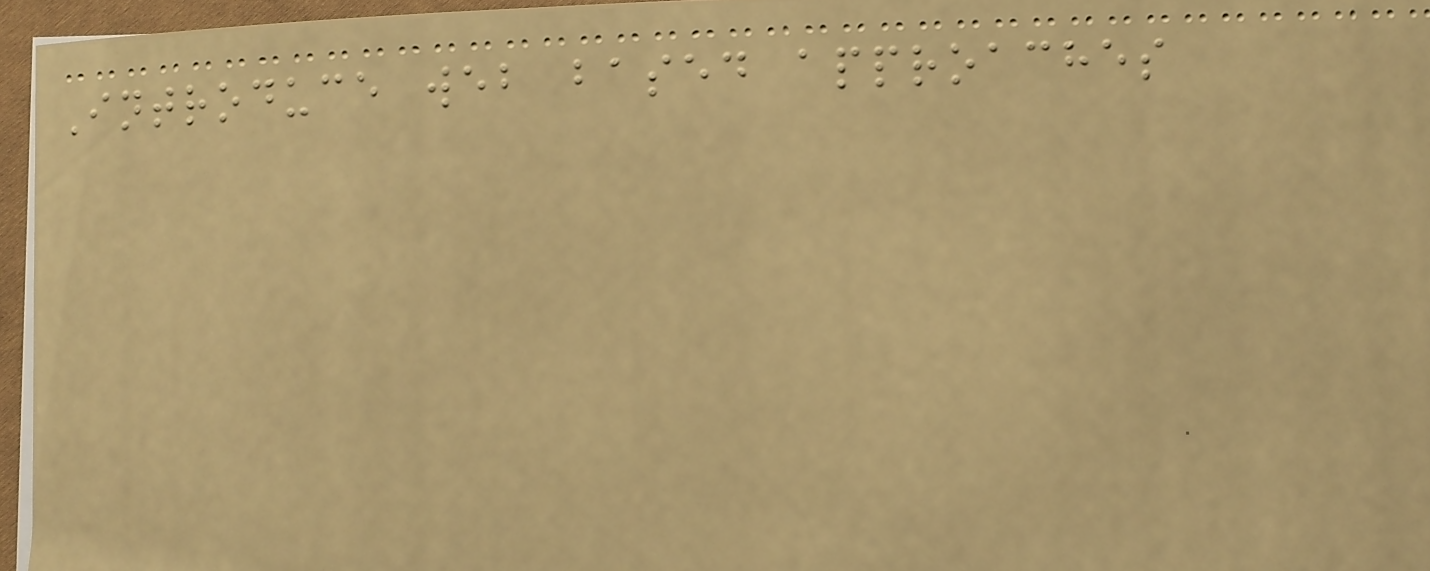Introduce web based approaches
